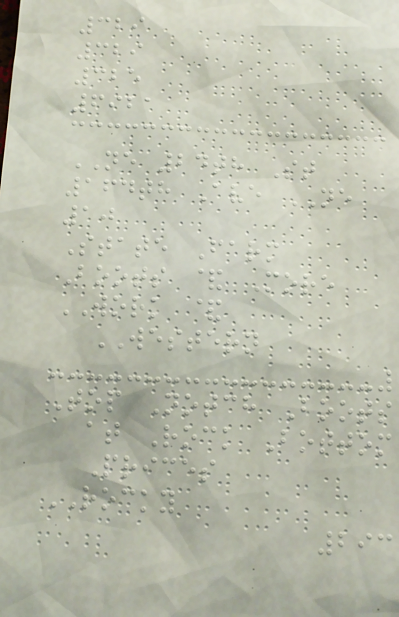329
329
325
6921
NE 24th St
164th Ave NE
10
State Farm
Boots & More
WORK &
WESTERN
Top Notch Boots
at Rock Bottom
Prices
ROCKY
293
